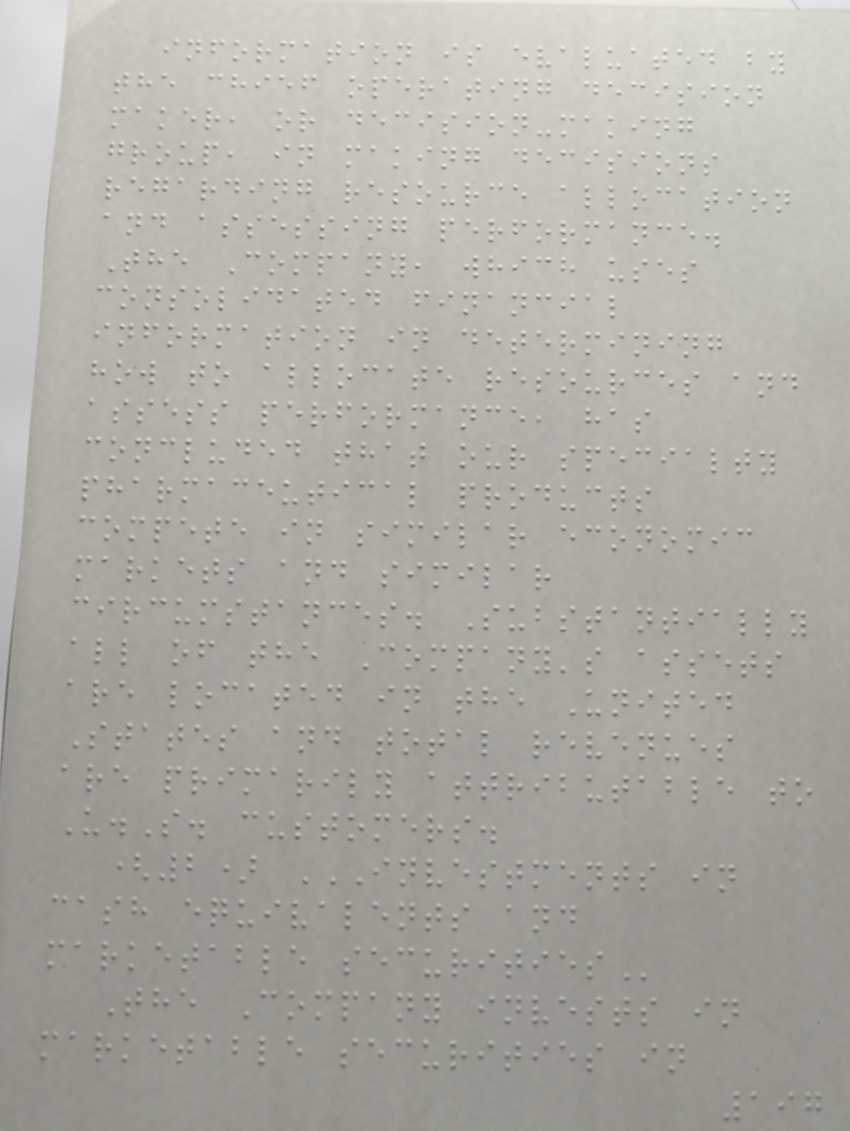information is evaluated by
the chief operating decision
maker, or decision-making
group, in making decisions
regarding resource allocation
and assessing performance.
The Company, which uses
consolidated financial
information in determining
how to allocate resources and
assess performance, has
concluded that our specialty
pharmaceutical products
compete in similar economic
markets and similar
circumstances. Substantially
all of the Company's assets
are located in the United
States and total revenues
are primarily attributable to
U.S. customers.
(2) INVESTMENTS IN
CASH EQUIVALENTS AND
MARKETABLE SECURITIES
The Company invests in
marketable securities in
197
